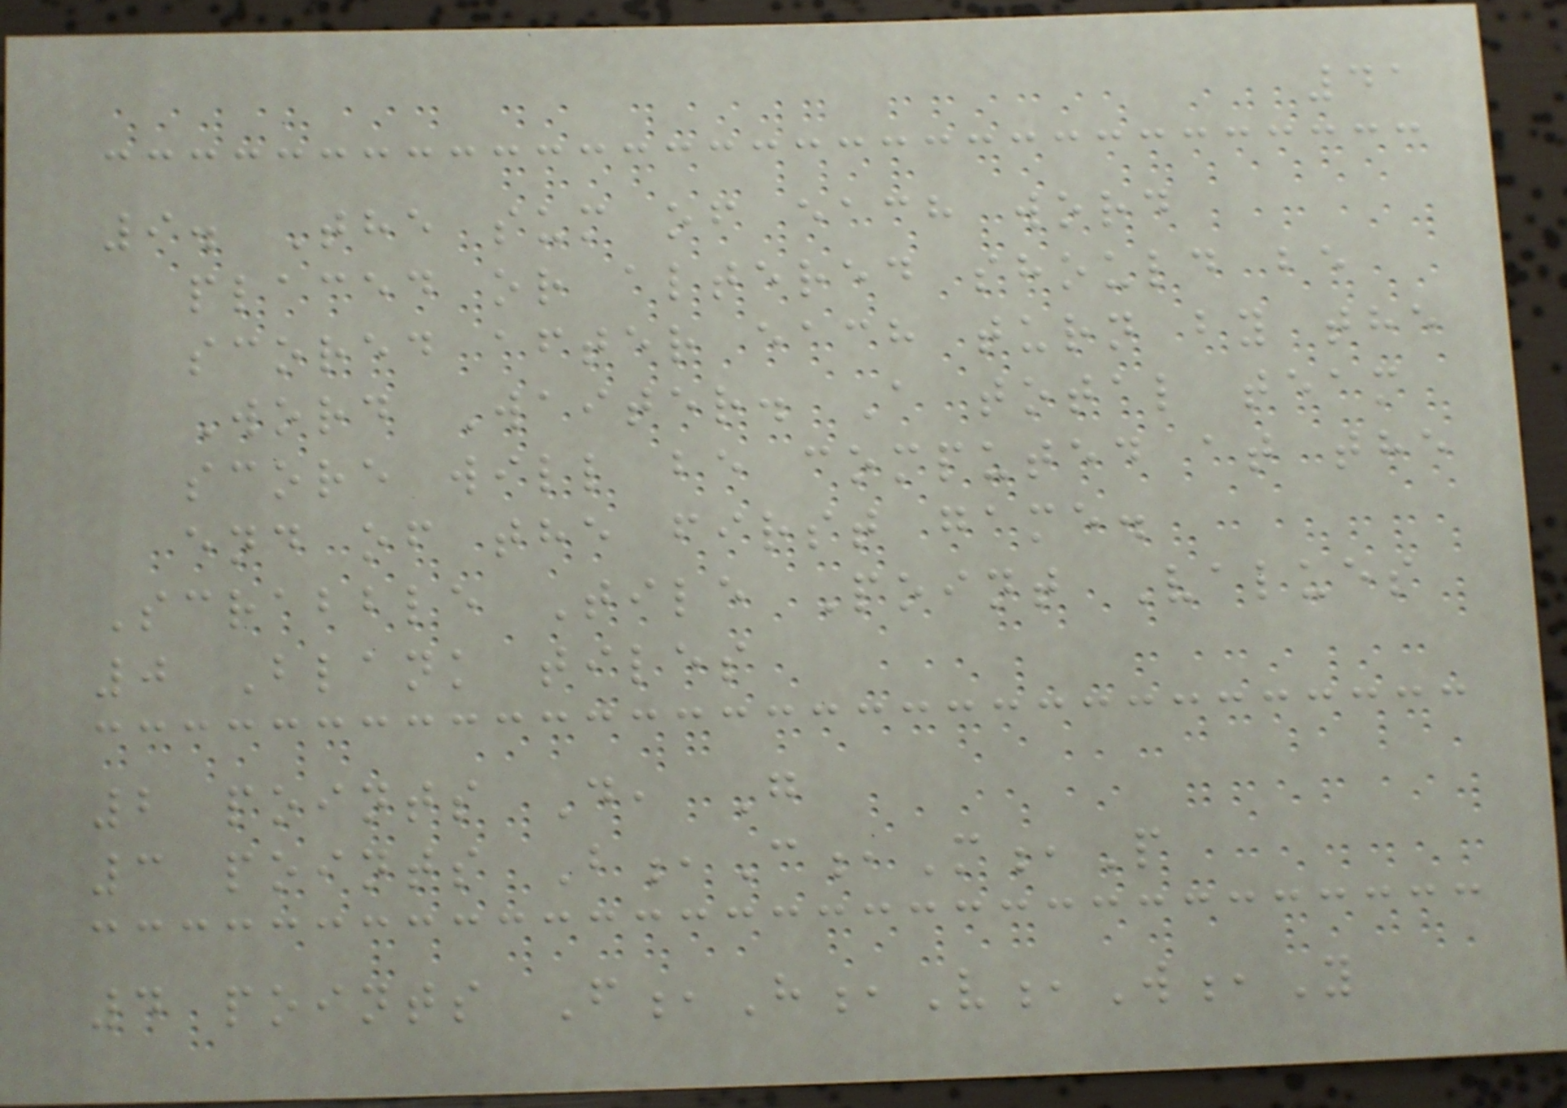41
9. The sum of each word
placed or altered should be
scored after each turn by the
Word Waiter. A total team
score will be computed at the
end of the first game.
Scrabble Tile Point Values
0 Blank tiles
2 points D, G
3 points B,C,M,P
4 points F,H,V,W,Y
